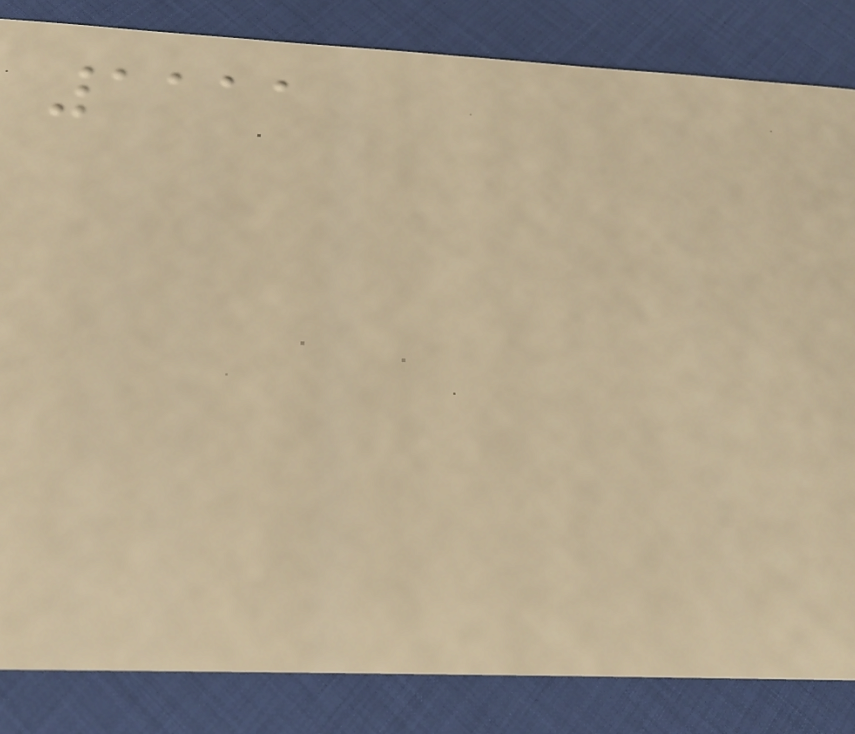1111
